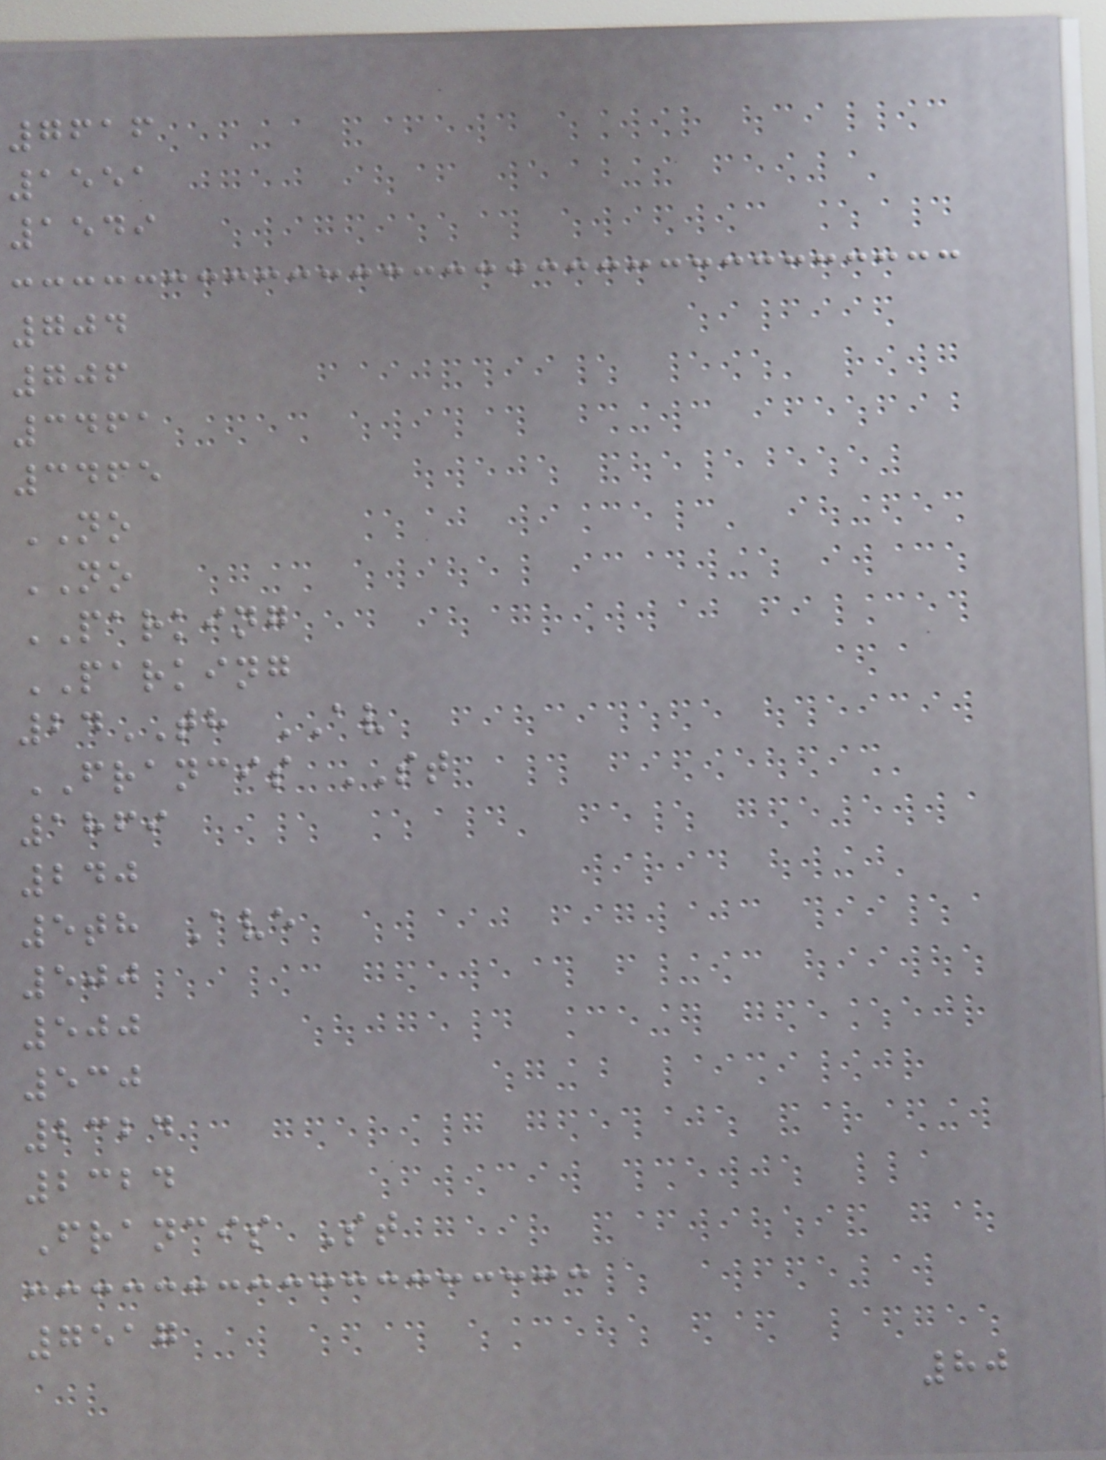7616
1551
1549
704
706
3461
3465
NO
NO
PARKING
PARKING
24TH AV
FRANCIS ST
1869
240
5th Ave
500
500
530
2324
2324
Francis St
7517
80
